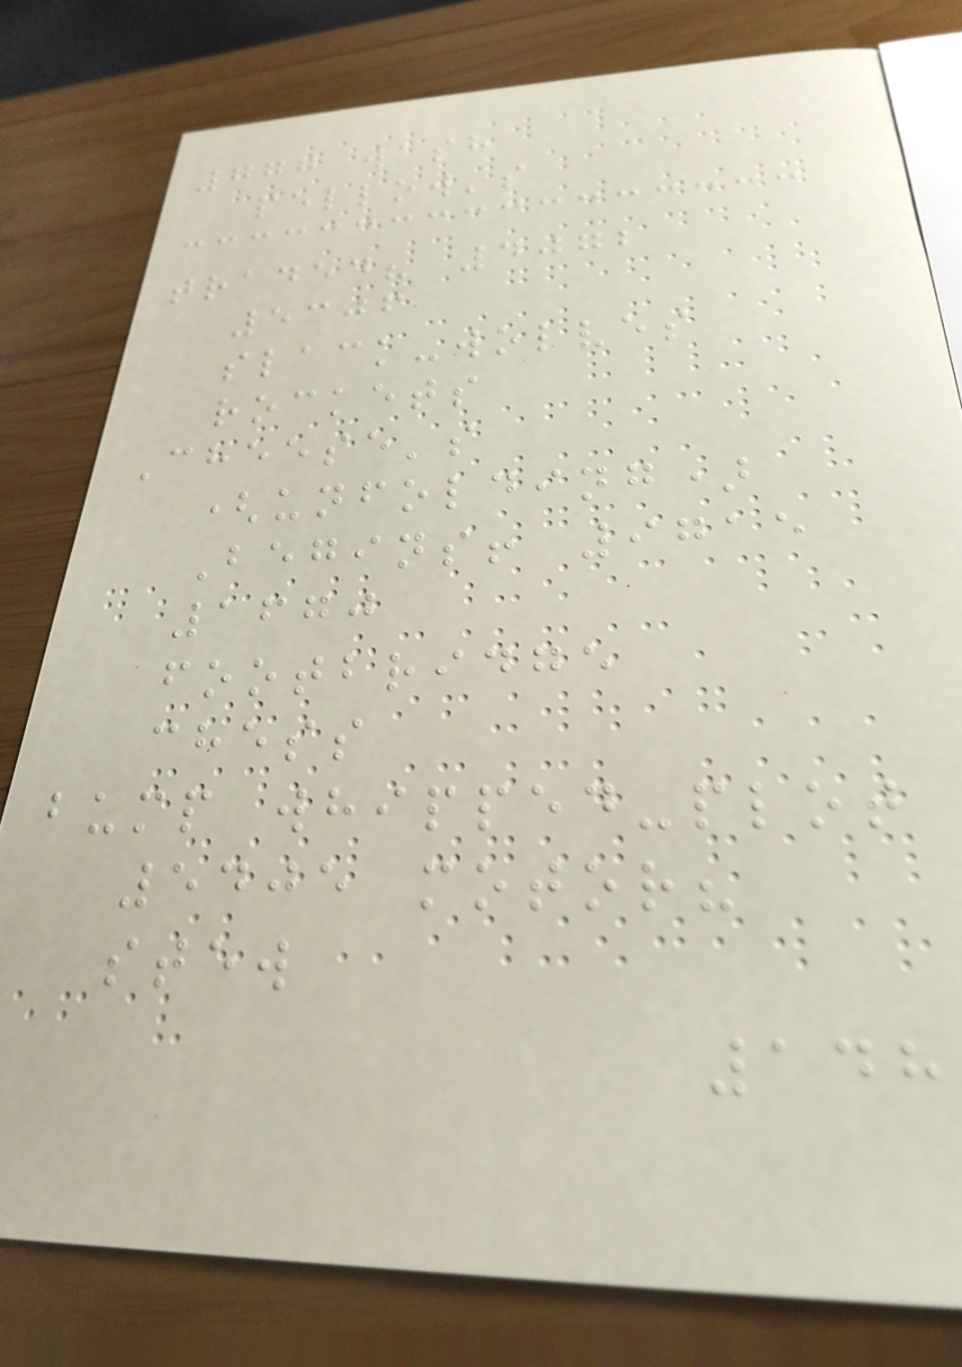777 wash
pellow's
traded? 4072
5306
slack-wolves
rockets
Cheese's
(unfolding)
Begins! 9715
1670
footbridge
chess
bump whipped-plot
5405 motor?
stew
148
